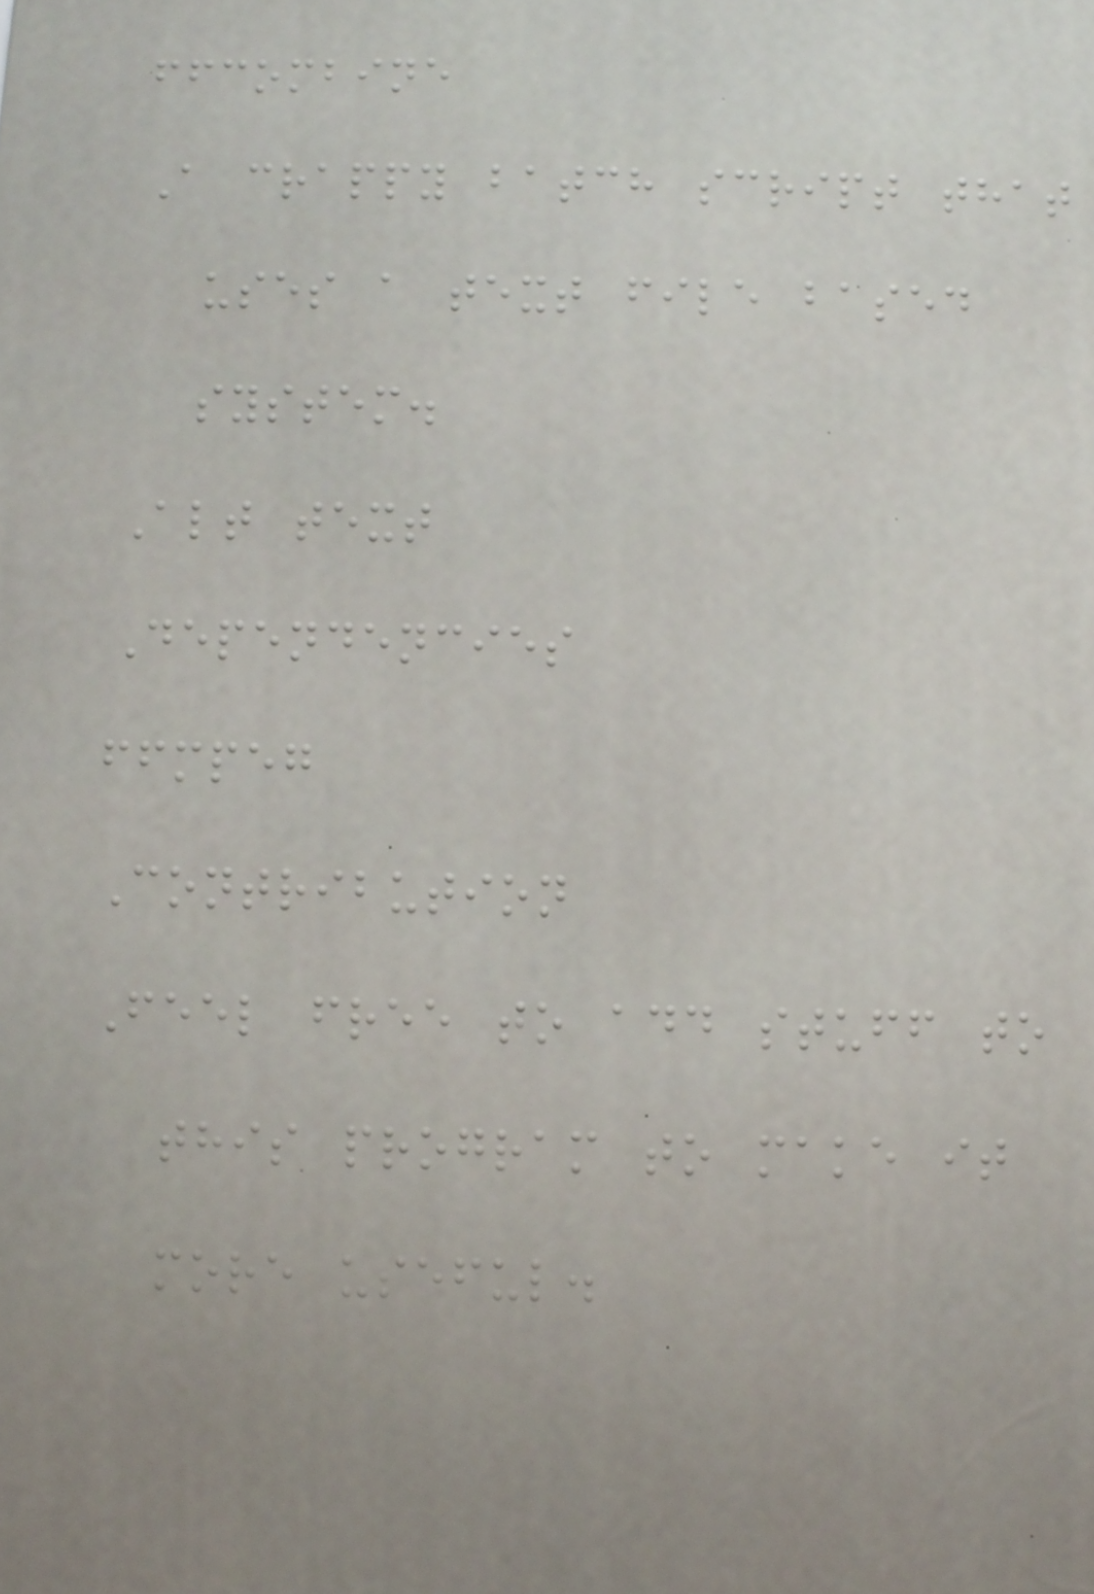ffcombine
A crappy batch script that
uses a text file based
system.
Alt text
Dependencies
ffmpeg
Contribution
Feel free to add stuff to
this program to make it
more useful.
